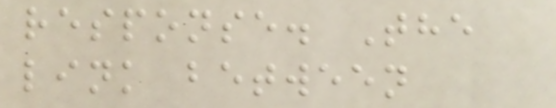response. The
link between
